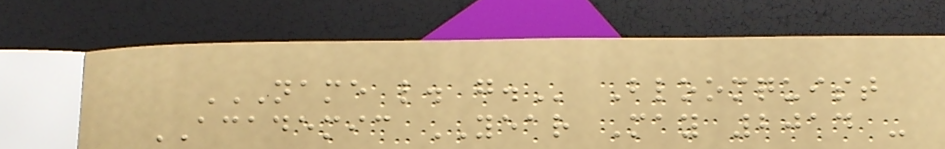NAME L. G. Bloomquist
ACADEMIC YEAR May 2014 -
